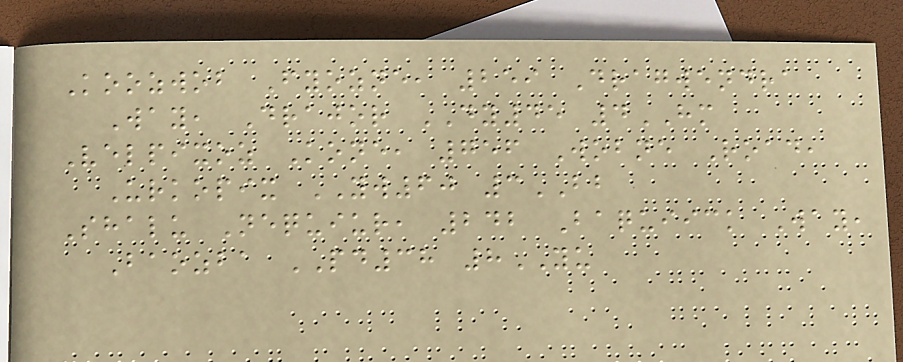Koozwob Fyozne, 259 Dragwendra
Way, Drajor DY45 4HM
Velpixoz Kone, 756 Wobne Road,
Urkopix YW60 3BB
Shalu Nequiur, 242 Baquiick Way,
Baozba PD38 8YU
